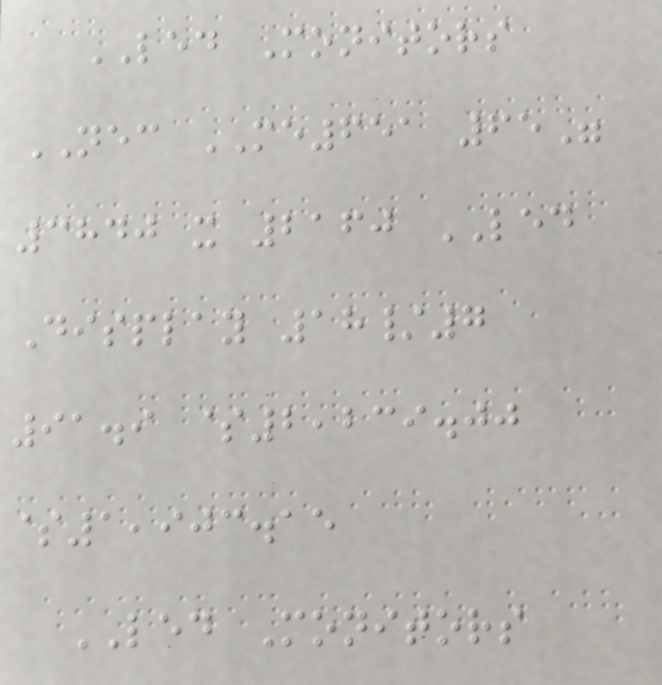LED Monitors
NEC ME651 65"
3840 x 2160 LED
Display 18/7
91.9 $2,239.00
$1,903.15
LED Monitors
